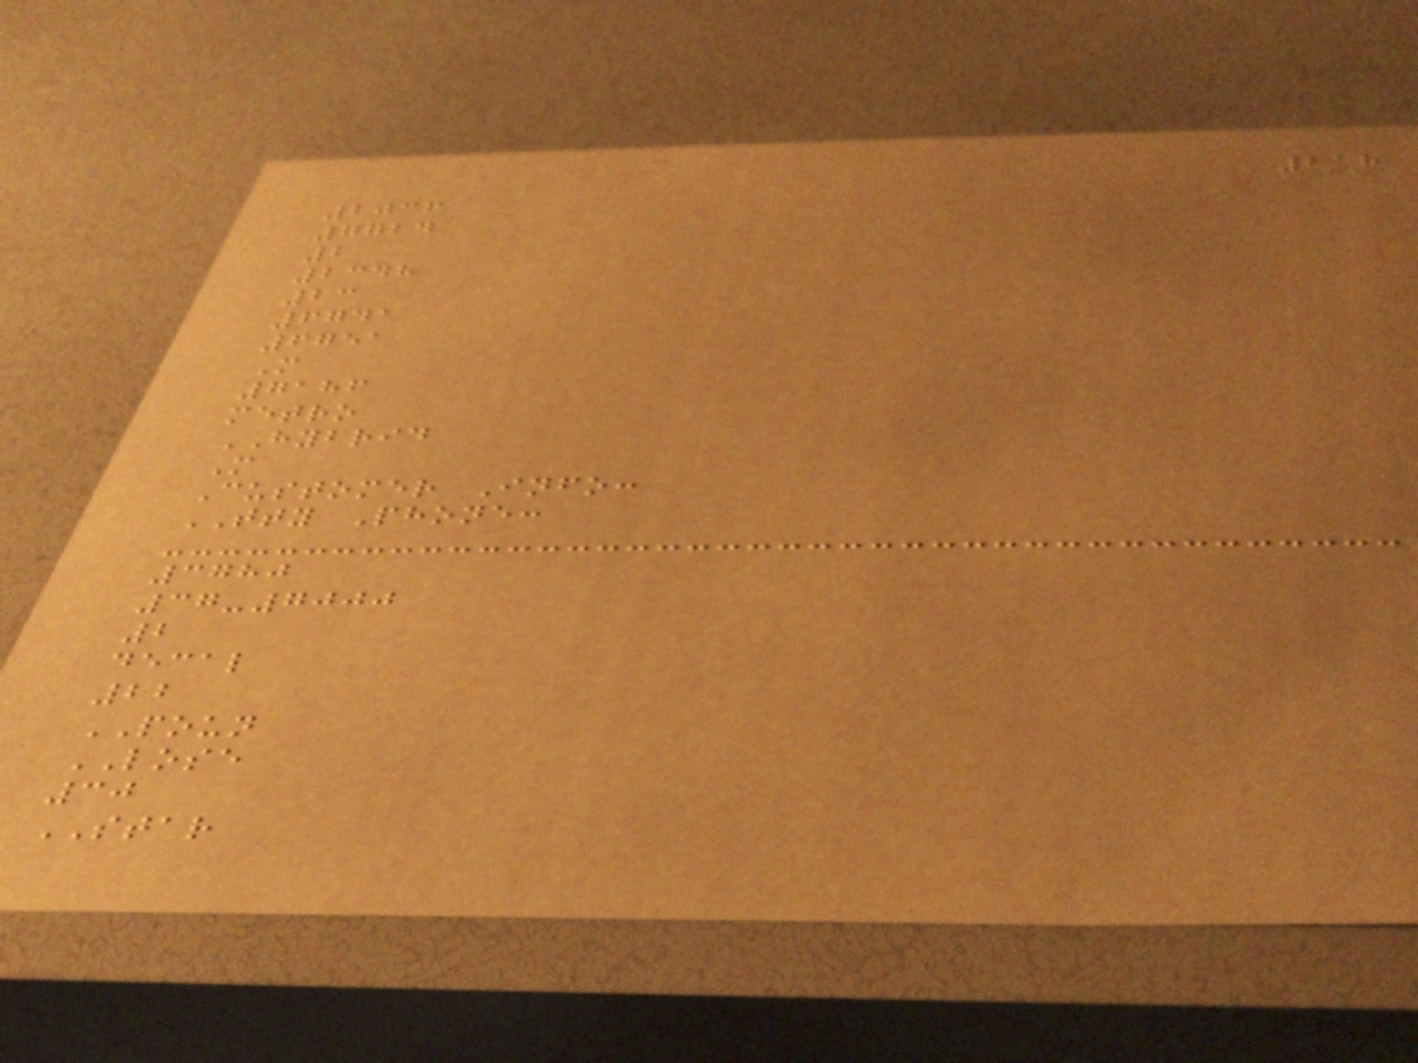218
2036
7724
2
2348
23
6741
6751
M
7186
metro
HYBRID
M
Customer Info:
TTY Phone:
3780
37-7000
2
decal
22
POUN
LOSE
30
STAR
